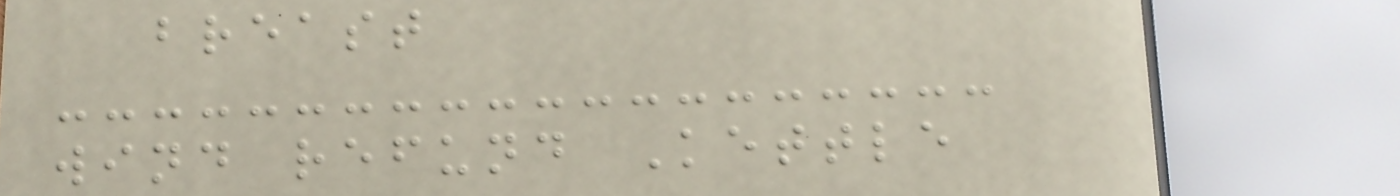breast
wind refund Kettle
